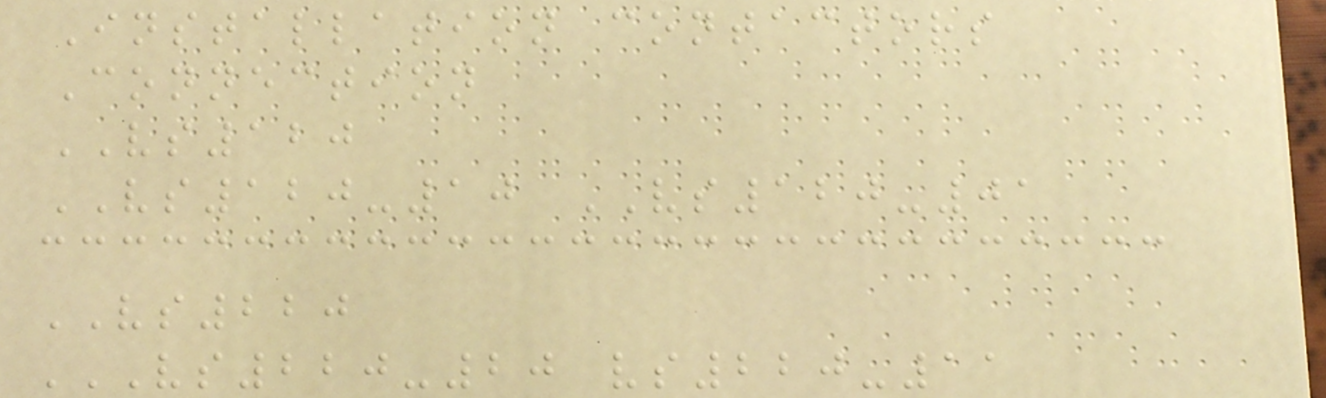Installation contactors
Connection
VS120
VS120-10 VS120-01
VS220
VS220-20 VS220-11
